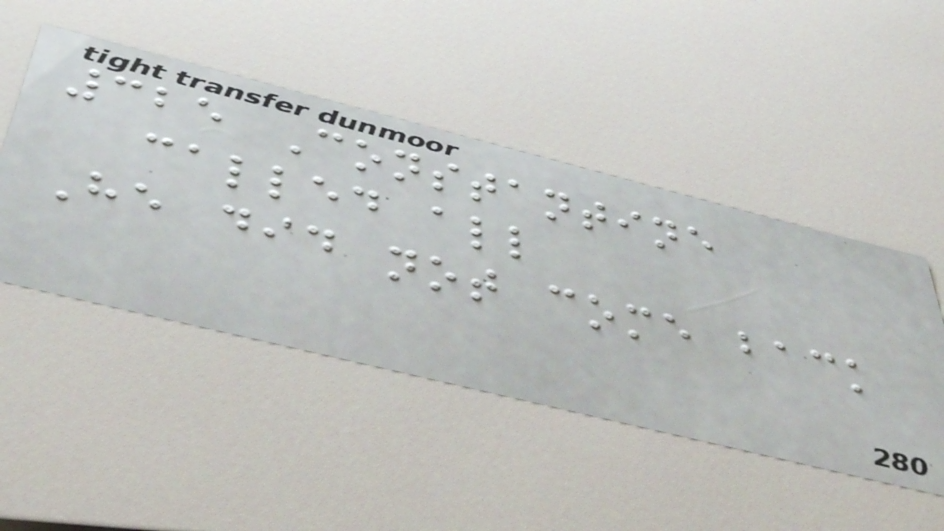325 Constantine
called all
He did not come back
